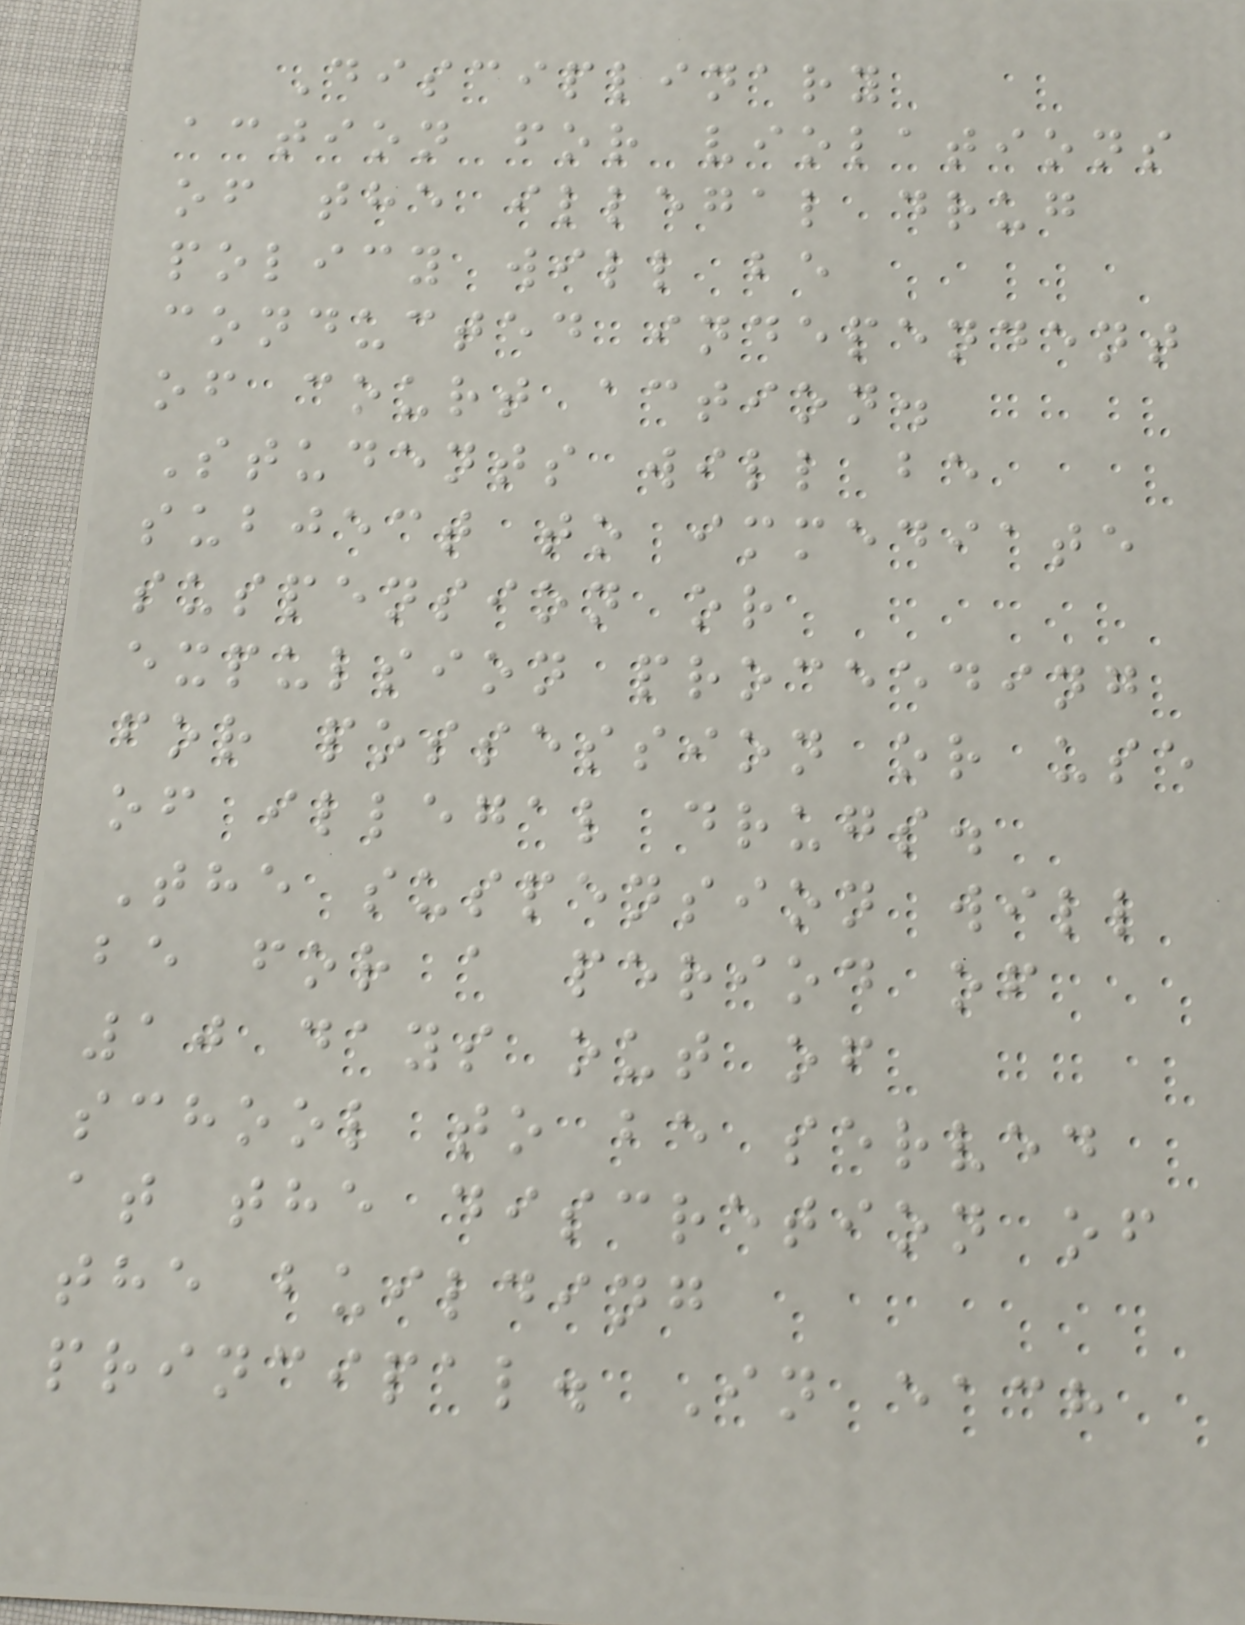Disciplinary
action for violations
of the illegal drug
policy will be
conducted independent
of court action.
Students will be
subject to immediate
suspension or
expulsion proceeding
for possession or use
of illegal drugs.
The suspension will
be for a period of
10 days out of
school to be served
at the discretion of
the building
principal. In each
